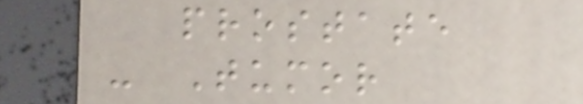prostate
- Tumor
